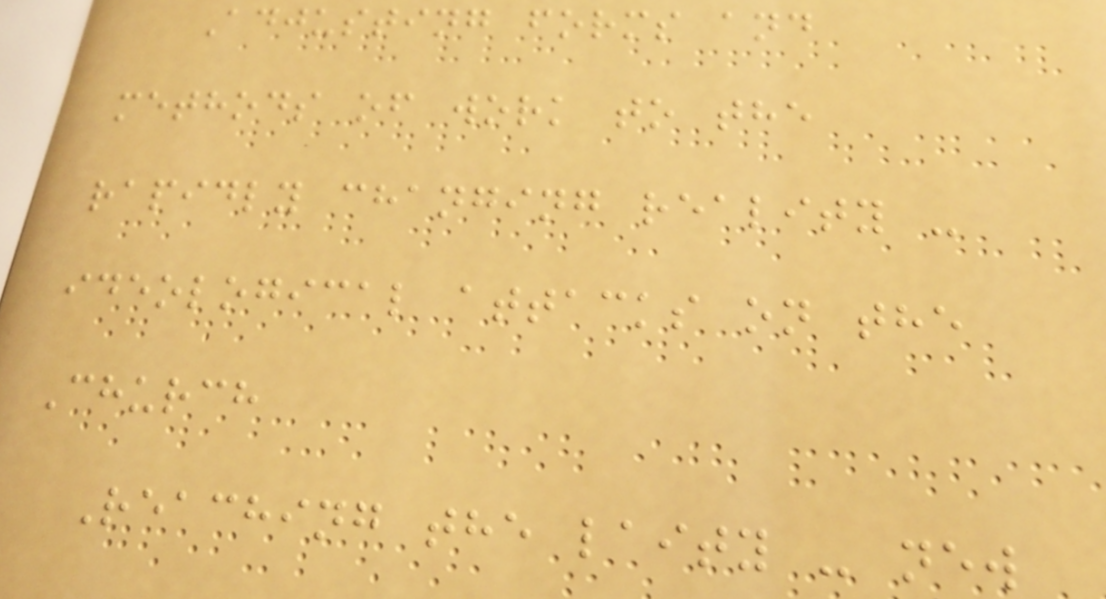Adjusting forms and
methods of work to the
rapidly changing reality -
ideological attacks on the
Church
Reaching the laity - new
